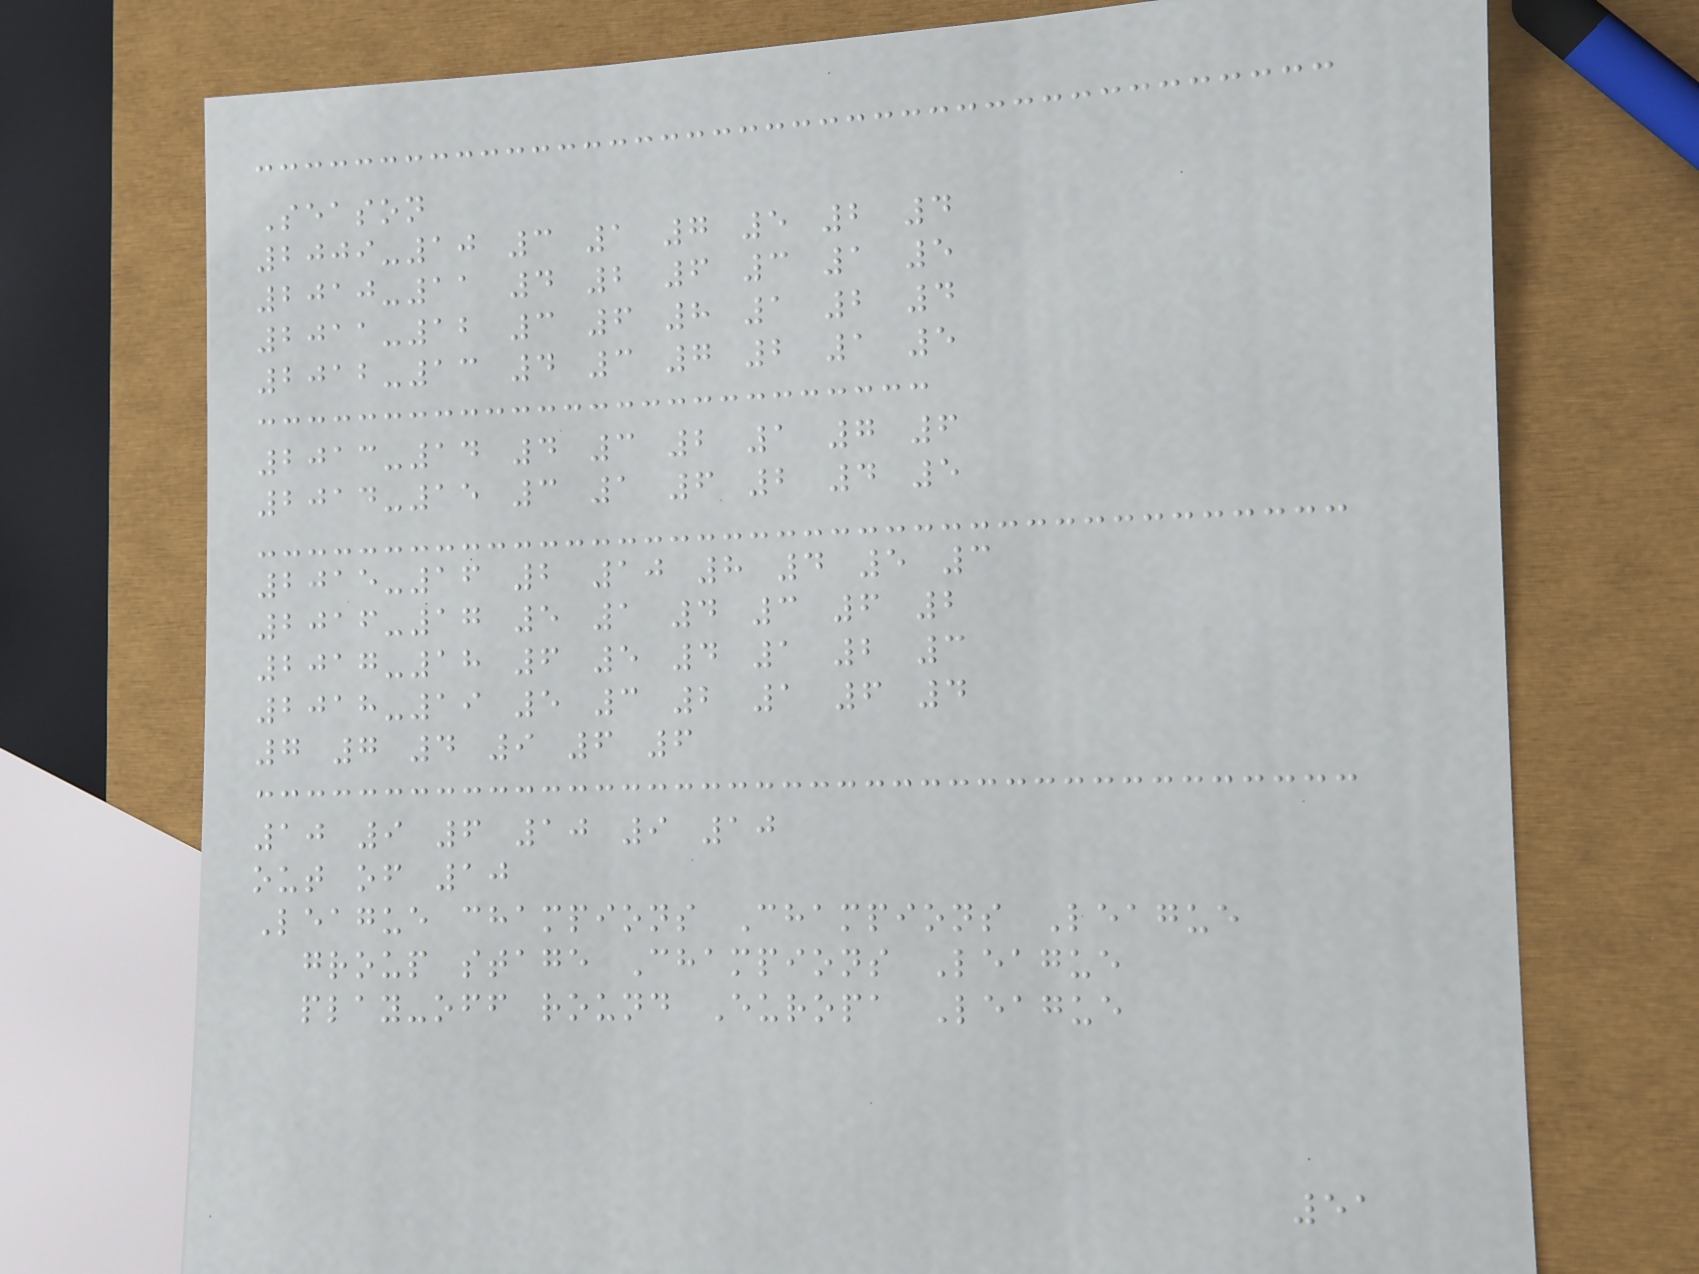Season
2009-10 3 1 7 5 2 4
2010-11 4 2 6 3 1 5
2011-12 3 6 8 1 2 4
2012-13 4 3 7 2 1 5
2013-14 4 3 2 1 7 6
2014-15 3 1 6 2 4 5
2015-16 2 10 8 4 5 3
2016-17 5 1 4 3 6 2
2017-18 6 5 4 1 2 3
2018-19 5 3 2 1 6 4
7 7 4 9 6 6
10 9 6 10 9 10
out of 10
League champions Champions League
group stage Champions League
play-off round Europa League
51
